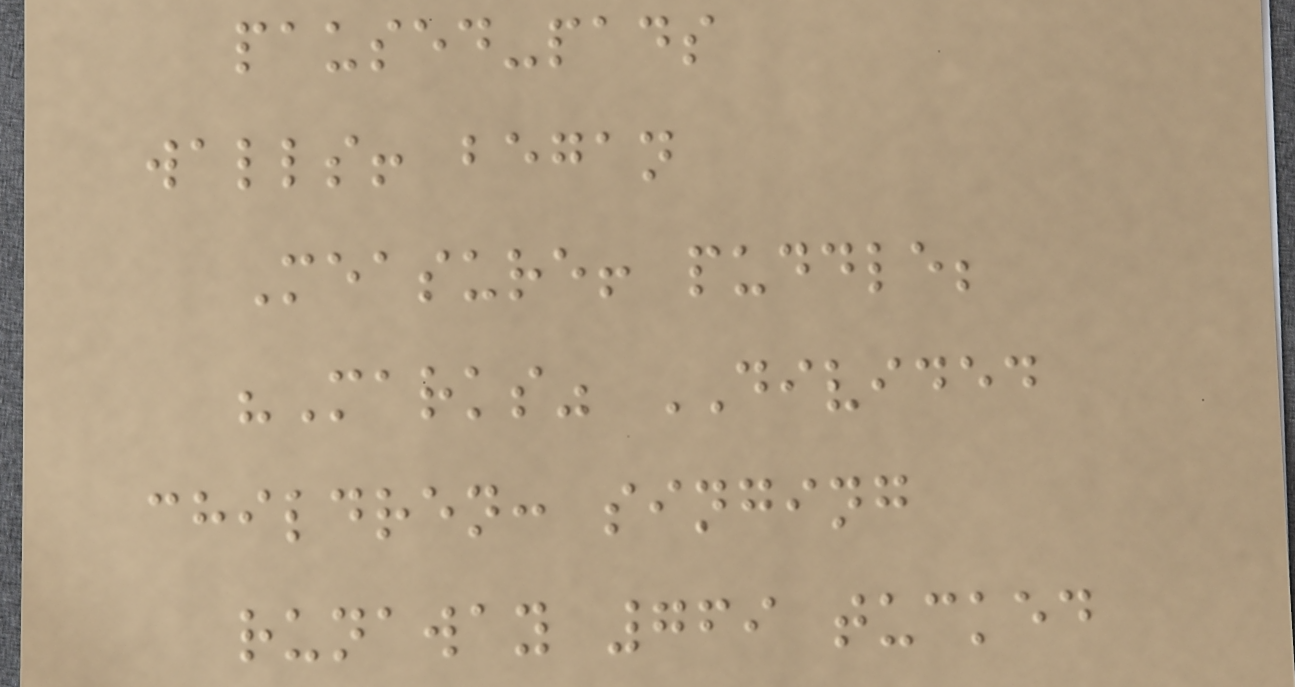paused-pads
walls! began
Measure! puddle;
"Marks" DIVIDED
children: singing
runaway 769 tucked
